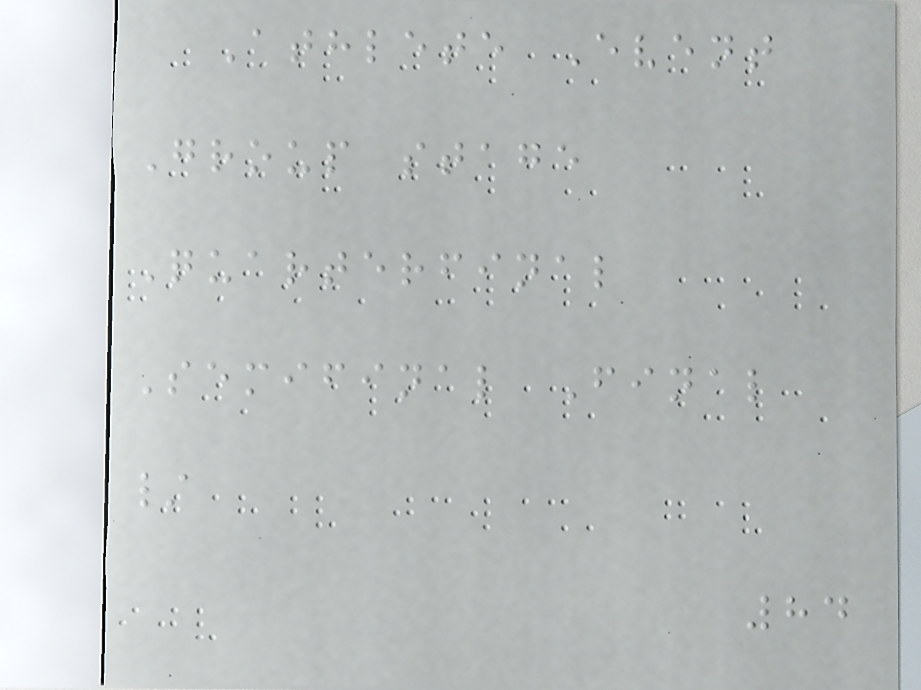Athlete Event
Group stage
Quarterfinal
Semifinal Final
/
84
